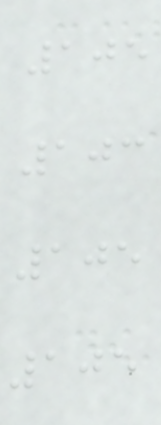105
103
105
105
